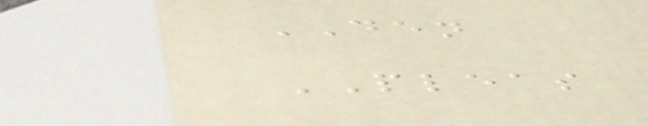DEN
PLEAS
